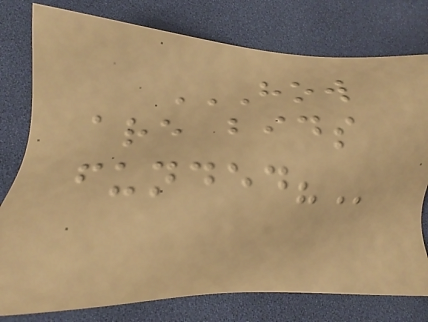HOW
ARE BIDS
FUNDED?
